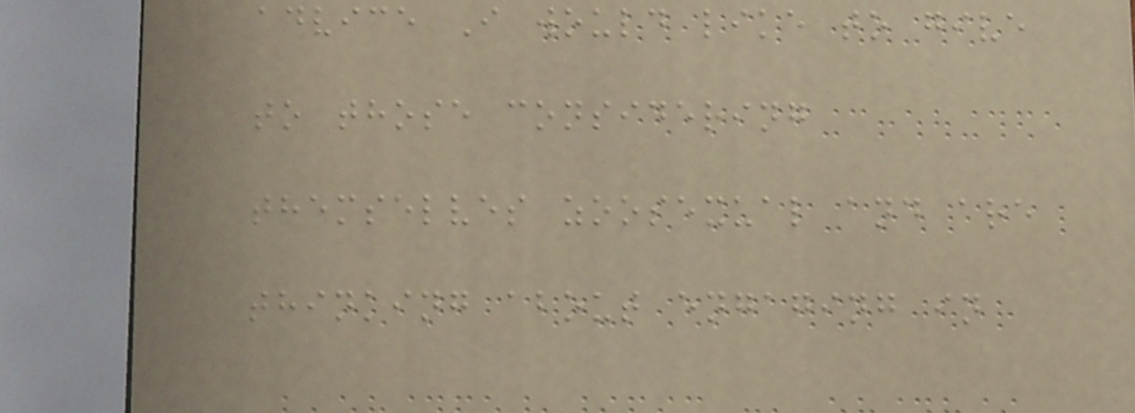advice I would like to give
to those considering
themselves zoosexual and are
thinking about engaging in
